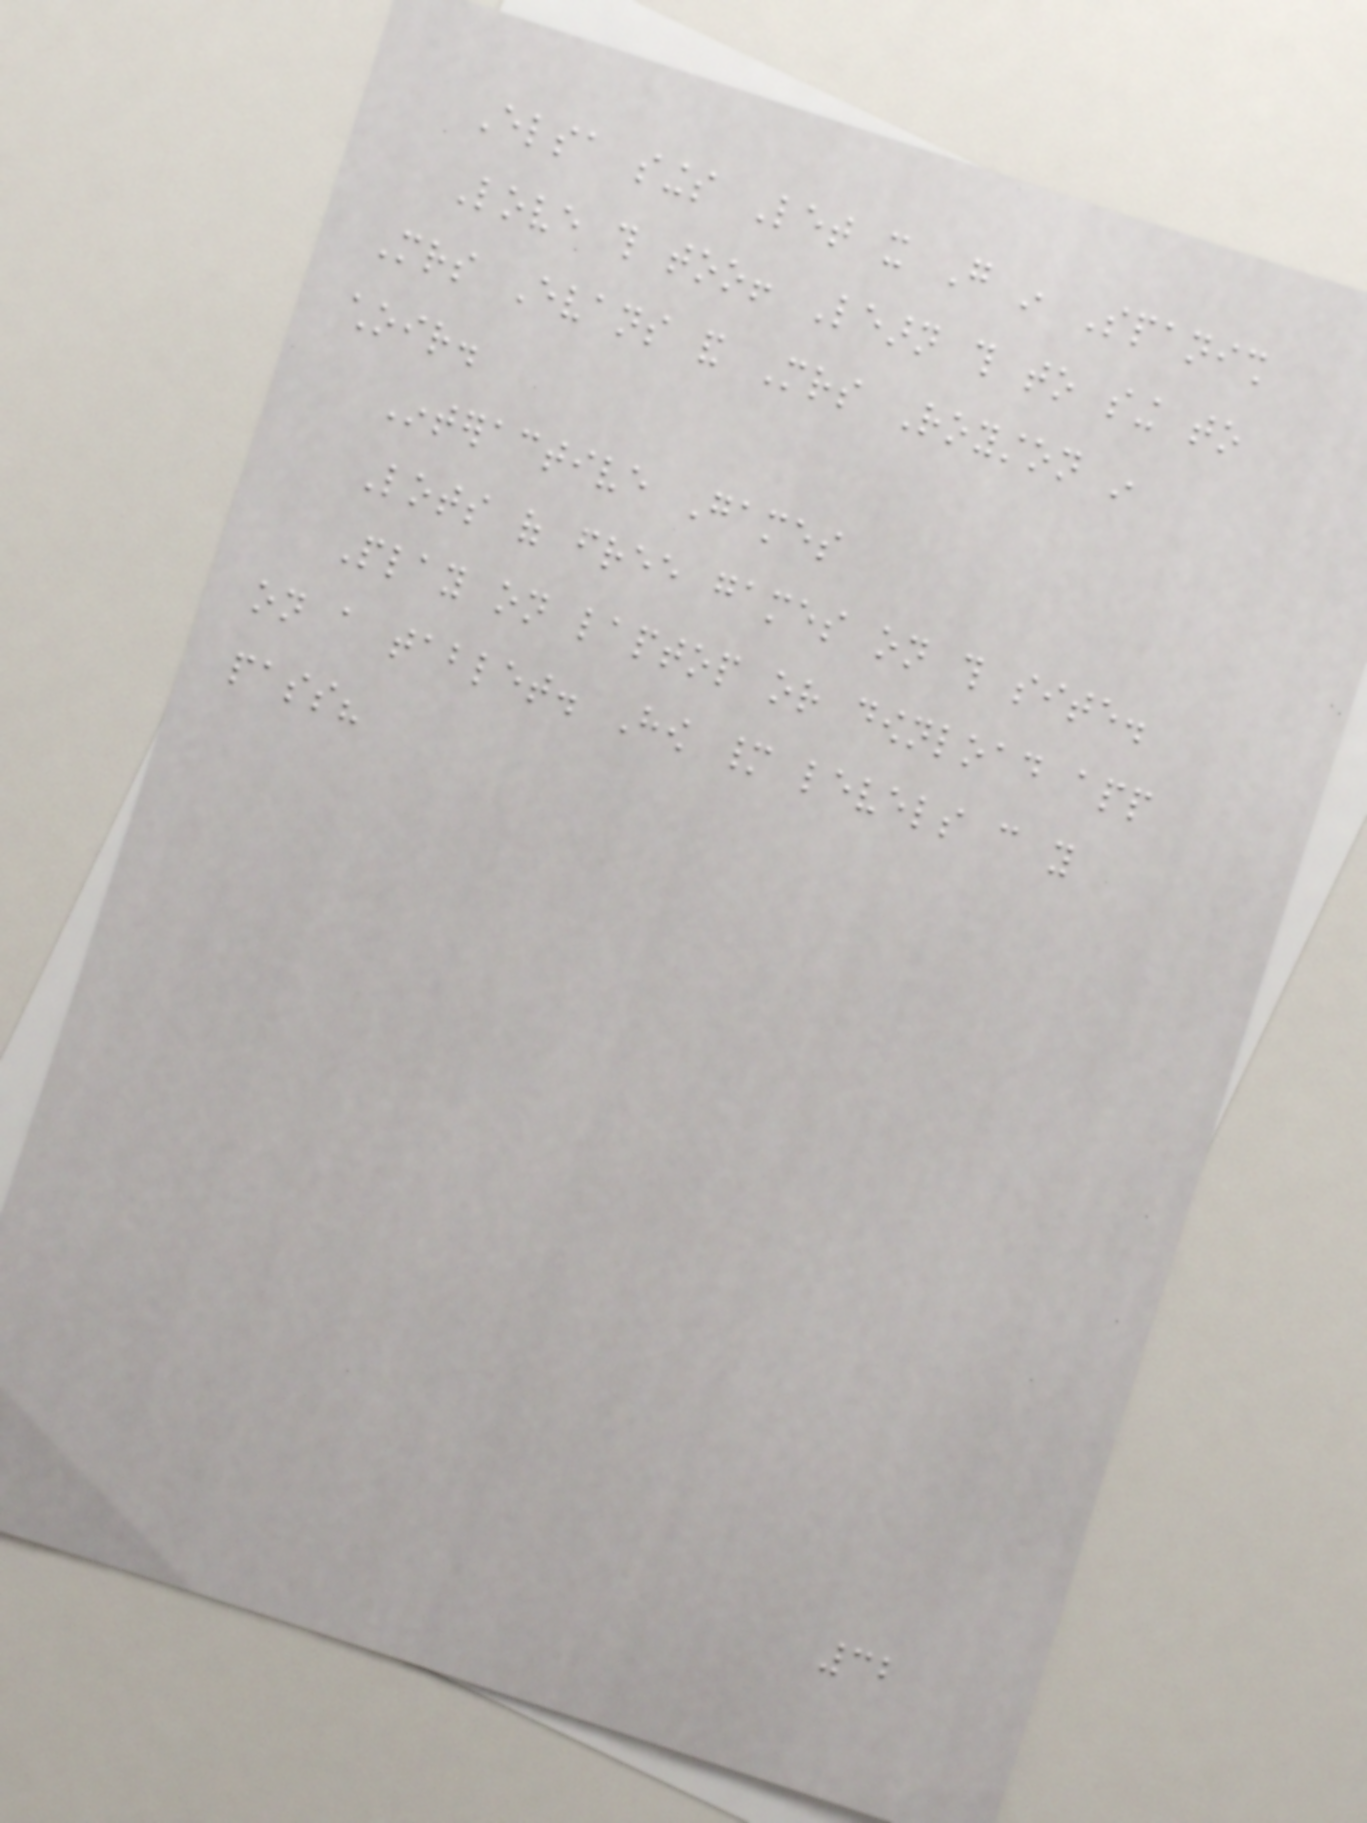Elsa sings Let it Go in Spanish
Love this too! Learn this to sing to
Mrs Evans and Mrs Royston in
choir.
Interactive Games
Lots of free games on this site.
Play on laptop or download app
on a tablet. How many levels can you
pass?
32
